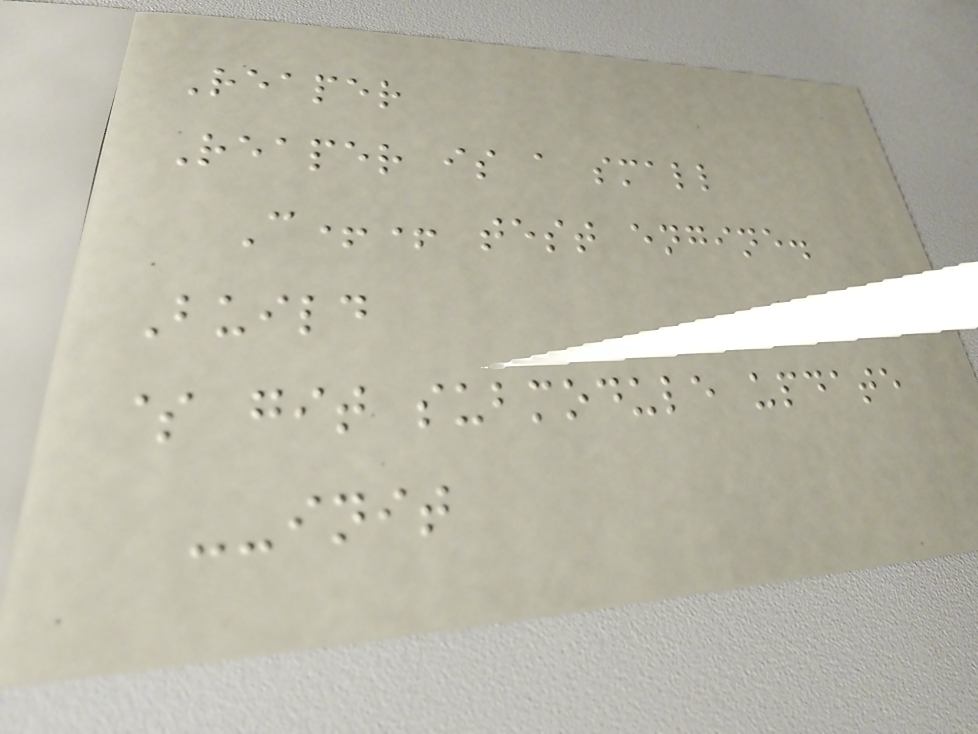Reaper
Reaper is a small
C++ test engine.
Build
$ git submodule update
--init
